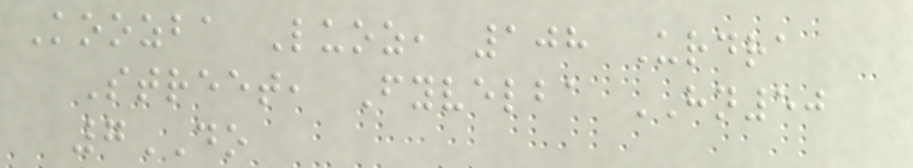Koozba Luoz, 108 Urdra
Street, Fyvelba HN50
7DO
